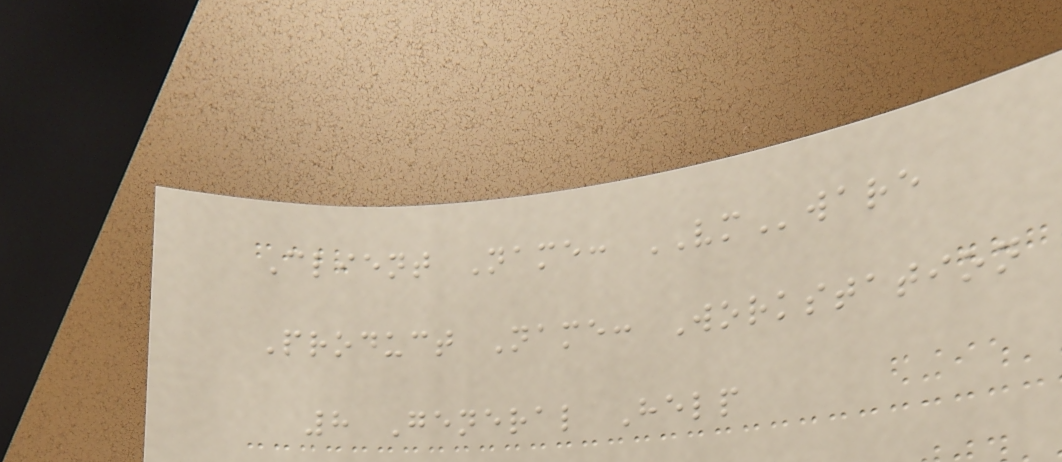Client Name: VMware
Product Name: Workstation
8 General Help
